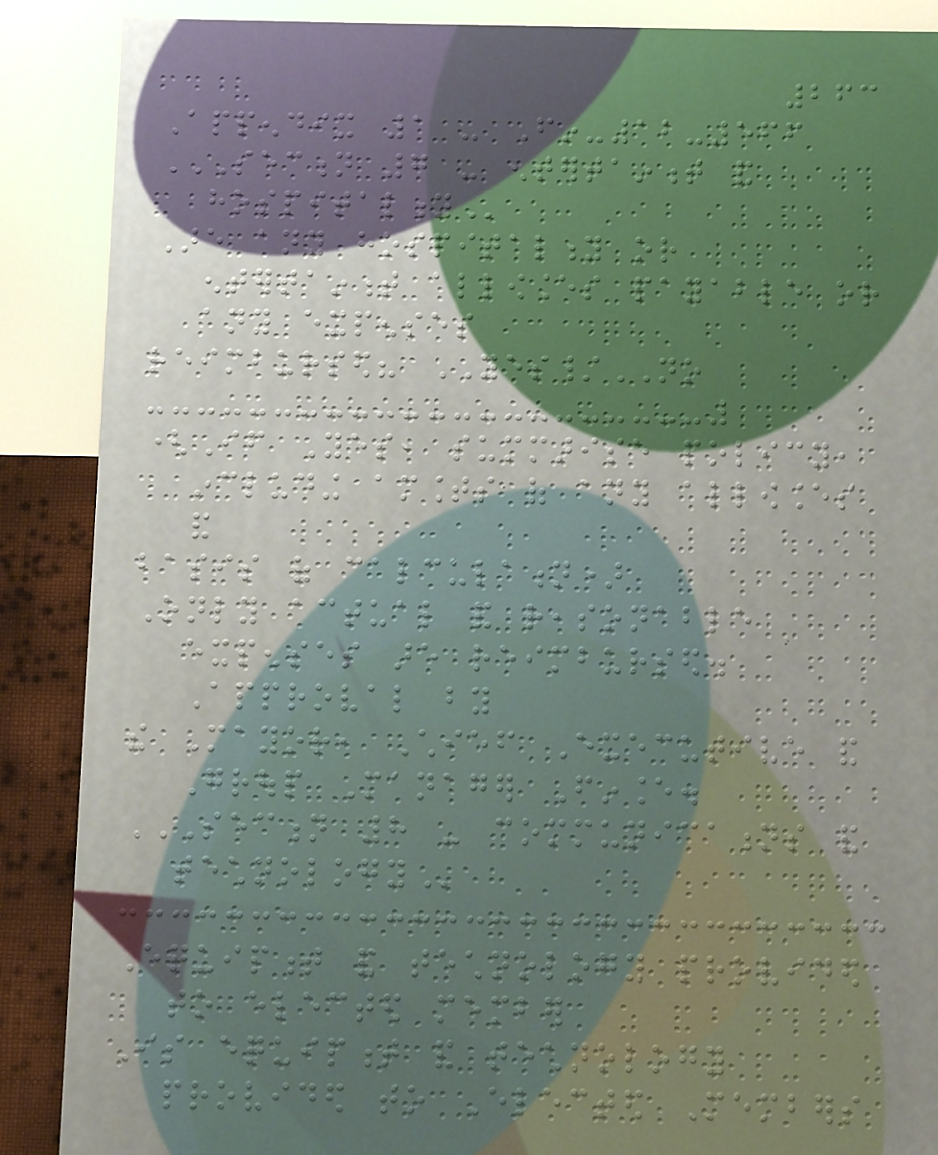263
Appendix 1 - Fin-12-566
SECTION 7 - ENTERTAINMENT AND
HOSPITALITY
Are any hospitality or
entertainment allowances payable or
any expenses
reimbursed? YES/NO
(If Yes, summarise policy,
including amounts of any allowances
and
basis of calculation)
Only actual and reasonable
expenses are reimbursed.
Approval by
the Mayor, Chief Executive and
Group Manager Finance.
SECTION 8 - COMMUNICATIONS AND
TECHNOLOGY
Equipment and technology provided
to elected member
Is equipment and technology
provided to Elected Members
